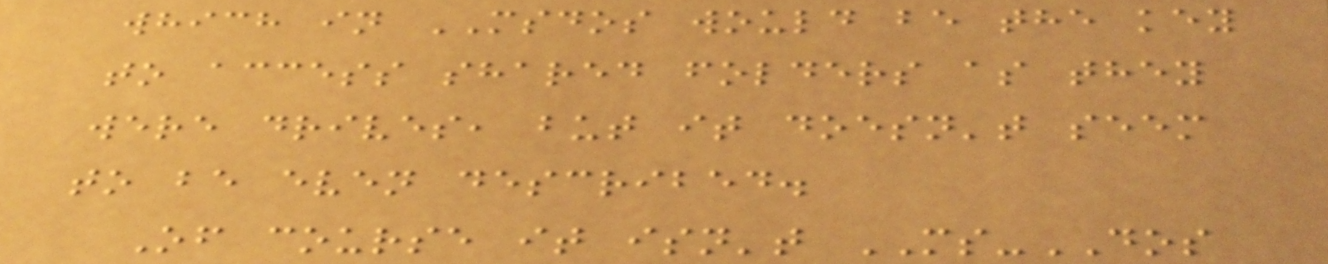which in MSDOS would be the key
to access shared folders as they
were drives, but it doesn't seem
to be even described.
Of course it isn't MS-DOS
